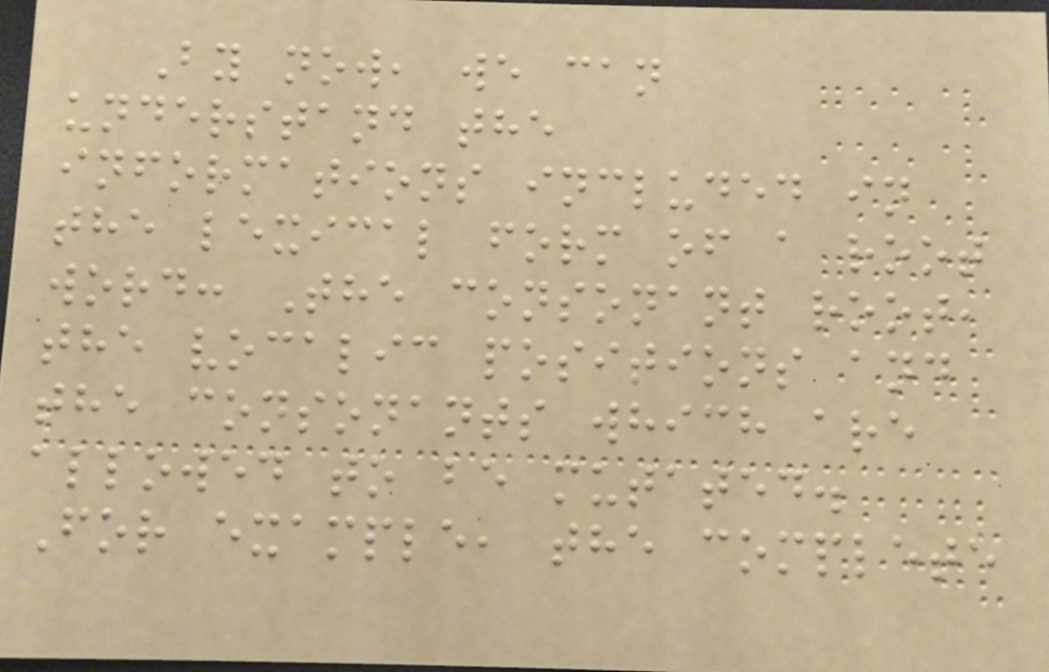By now, we can
understand the
informations included in
the lexical form of a root
word: The consonant root,
the vocalic positions and
the consonants which are
allowed to be mutated.
For example, the complete
